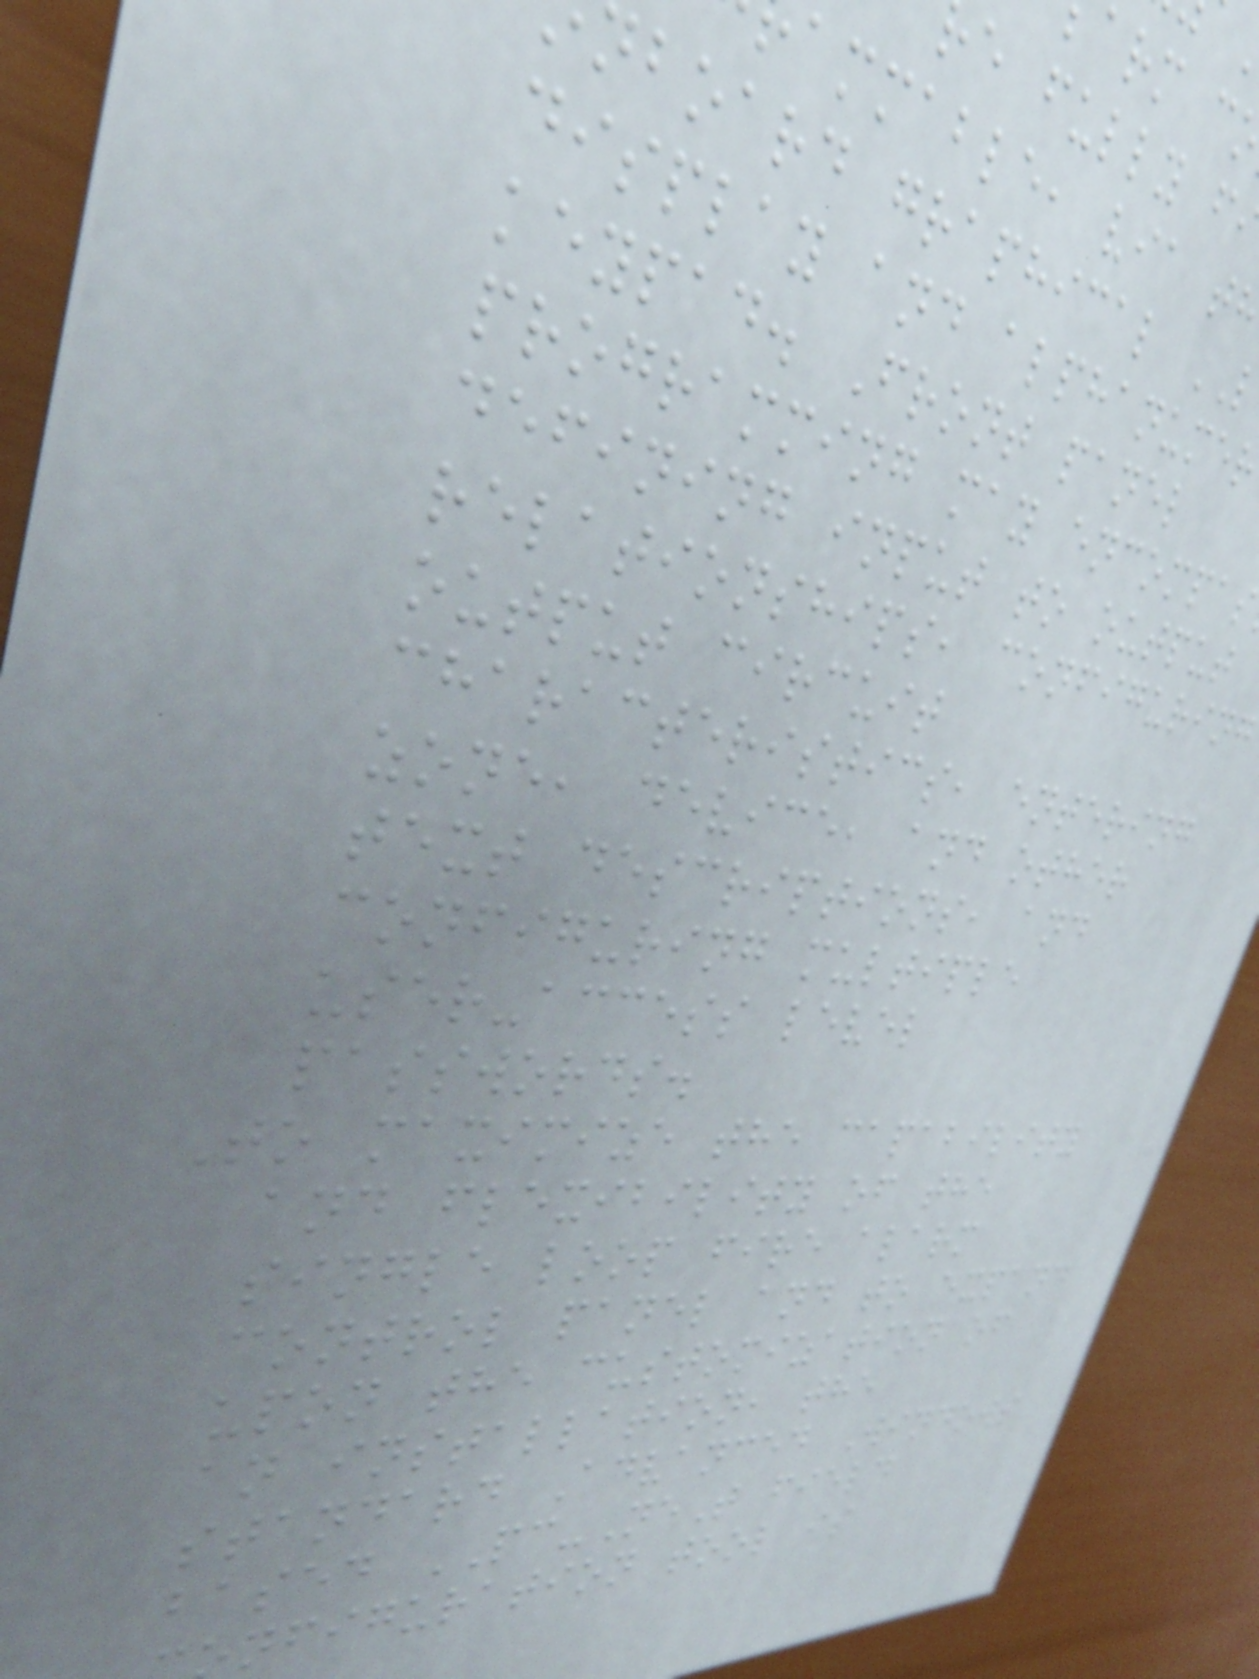e fully f
ammable, via t
nboard graphical
display and alphanume
keypad. Front panel
programming may encompas
defining input to output
relationships, configuring
output circuit
characteristics, entering
zone, device, and other
text descriptions, and
configuring multiple
user-access level
passwords.
To maximize the capability
and flexibility of the
single loop fire alarm
control panel and to expand
upon the customization of
an installation, the
standard Advanced Windows
based PC-NeT field
nfiguration tool is
